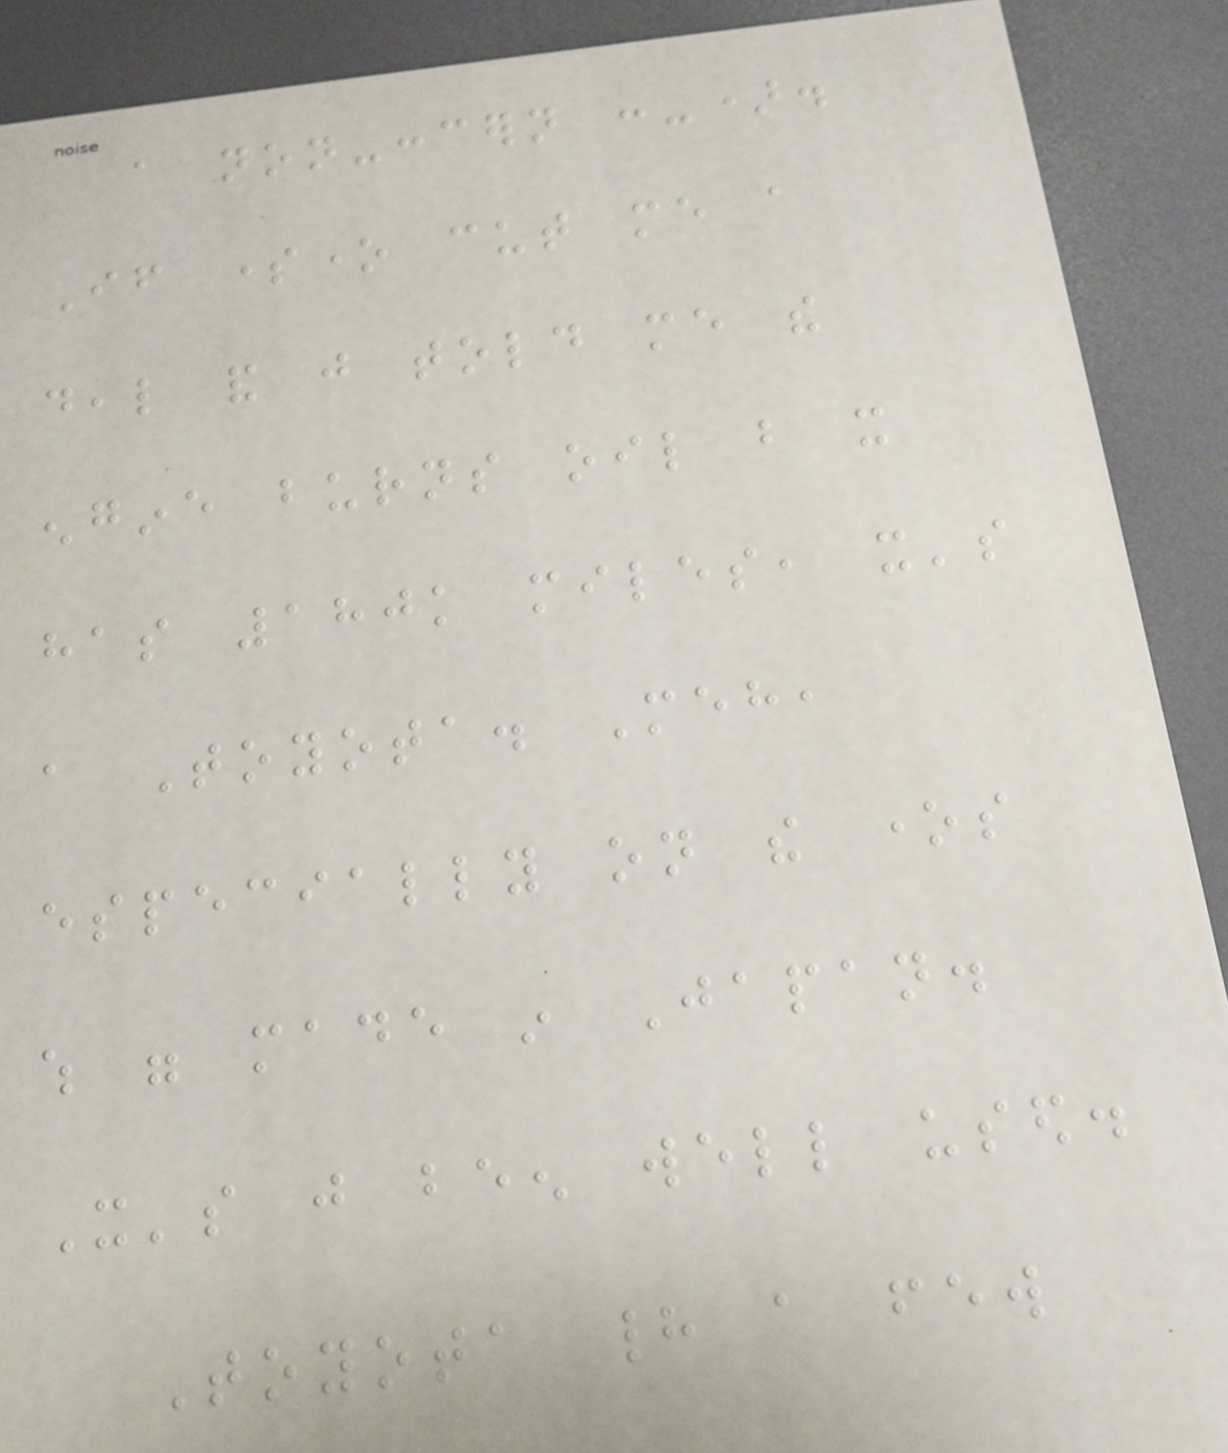a non-concern :-).
If someone cut me a
deal and just told me the
engine burns oil but it
has 180k miles, it's
a Toyota. Meh,
especially on the ones
which were made in Japan.
It's just been well used.
Toyota had a few
